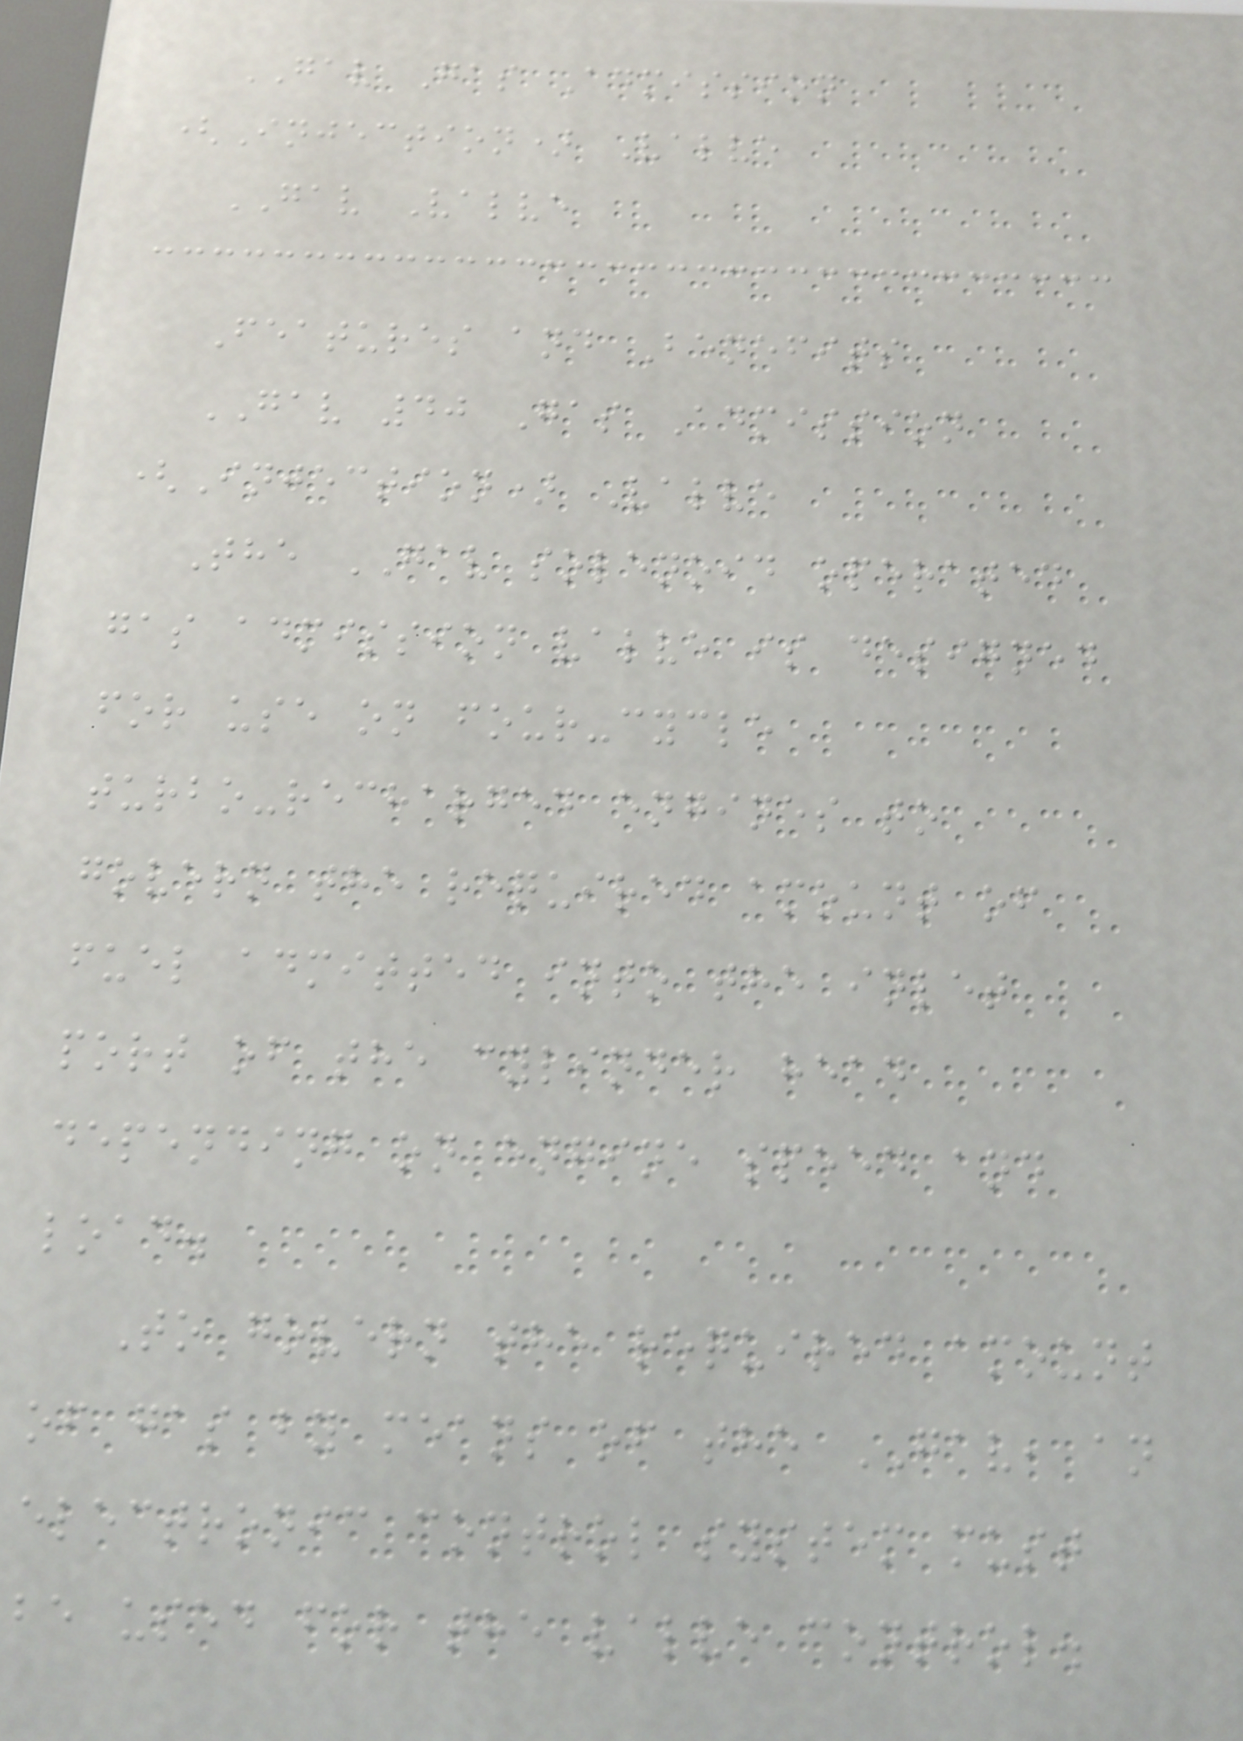GAV Gas Admission
(Injection) Valve
GAV Valve
Features and Benefits
GAV 40 Gas Admission
(Injection) Valve
The GAV solenoid operated
gas admission valve is designed
for use on four-cycle
turbo-recharged engines to
govern the required amount of
fuel admitted into the inlet
port of the cylinder head
depending on engine speed and
load.
To govern the required amount
of gas by means of the GAV, an
electronic control system must
be used for the valve control.
